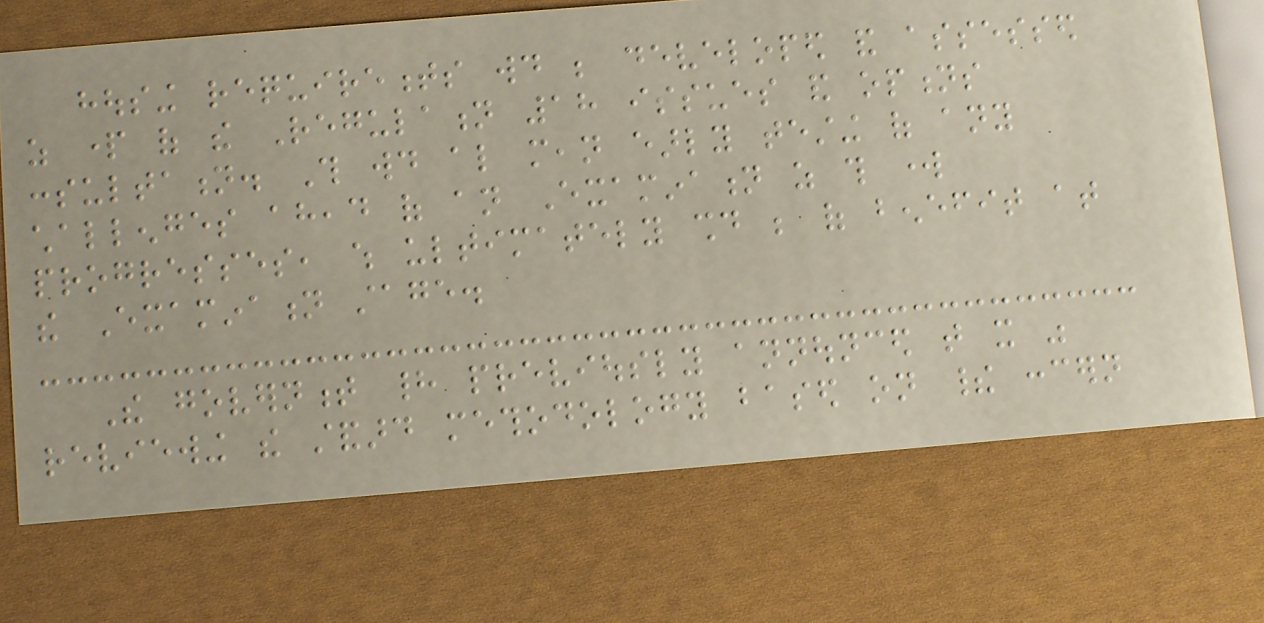housing requirements would be developed and assessed
as part of the Regulation 18 issues and options
consultation. This would also mean early testing of any
challenges ahead of an Examination as this work
progresses, which ultimately should be of benefit at
the Examination stage.
The government had previously announced that it was
reviewing the standard methodology based on their concern
